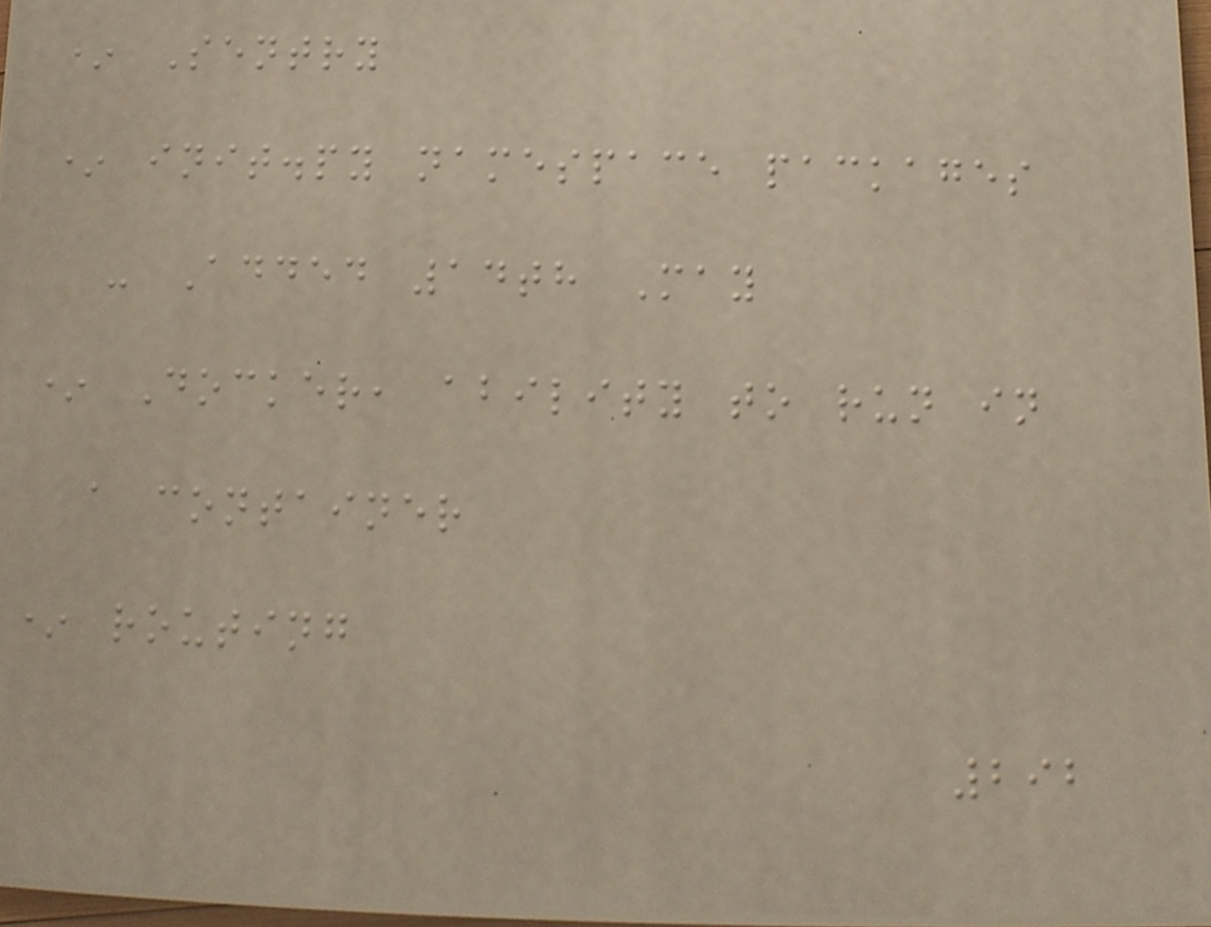* Sentry
* init.py namespace packages
- Added 14th May
* Docker, ability to run in
a container
* routing
292
